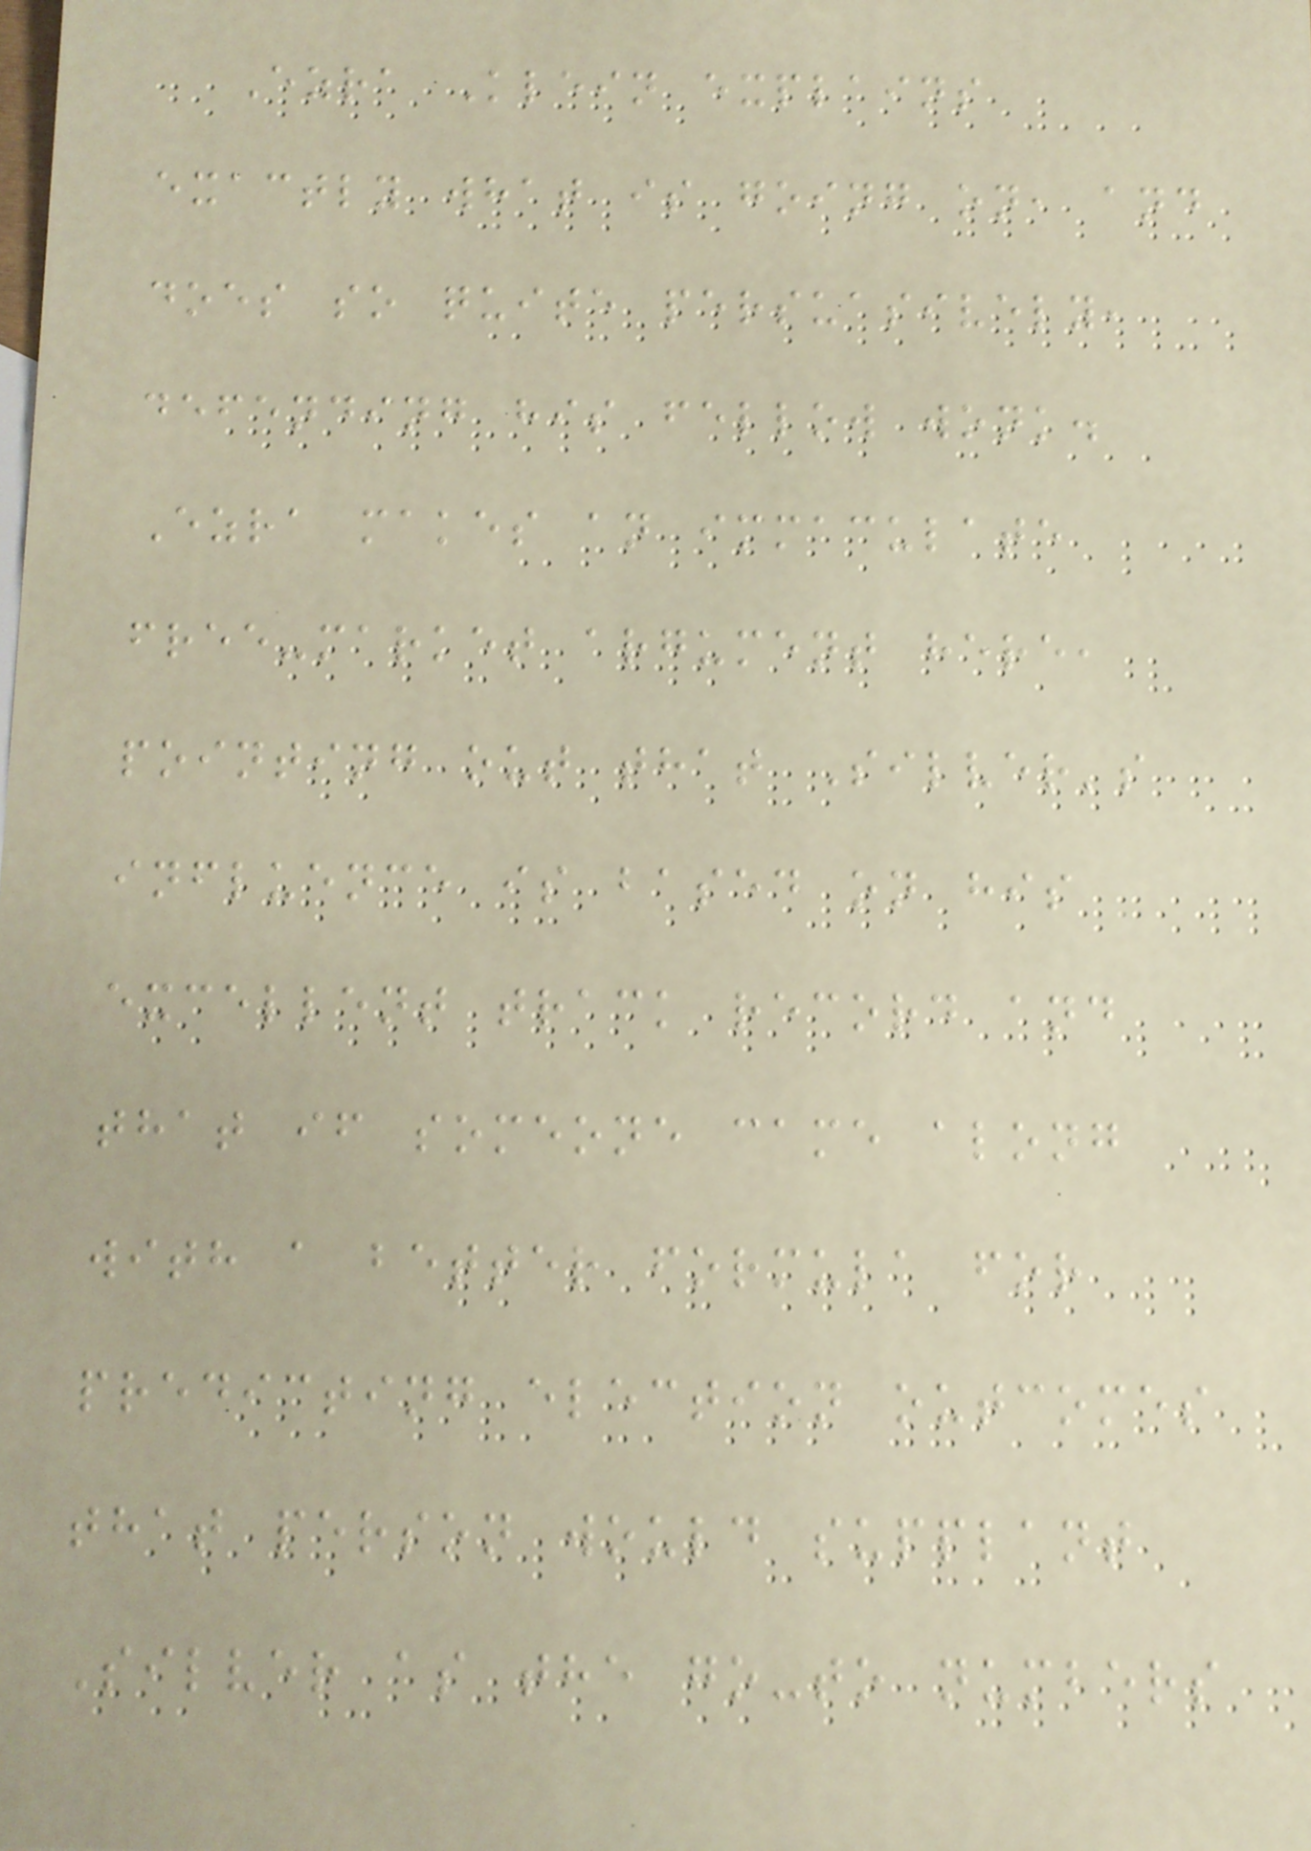Ezra Klein explains
exactly what is going on, and
does so quite persuasively,
defending his fellow wonk.
Ezra makes an immaculate
free-market argument here,
pointing out that Silver's
influence is based on his
excellent track record and
that if someone came along
with a better formula for
predicting election outcomes
that person would supplant
Silver as the go-to numbers
